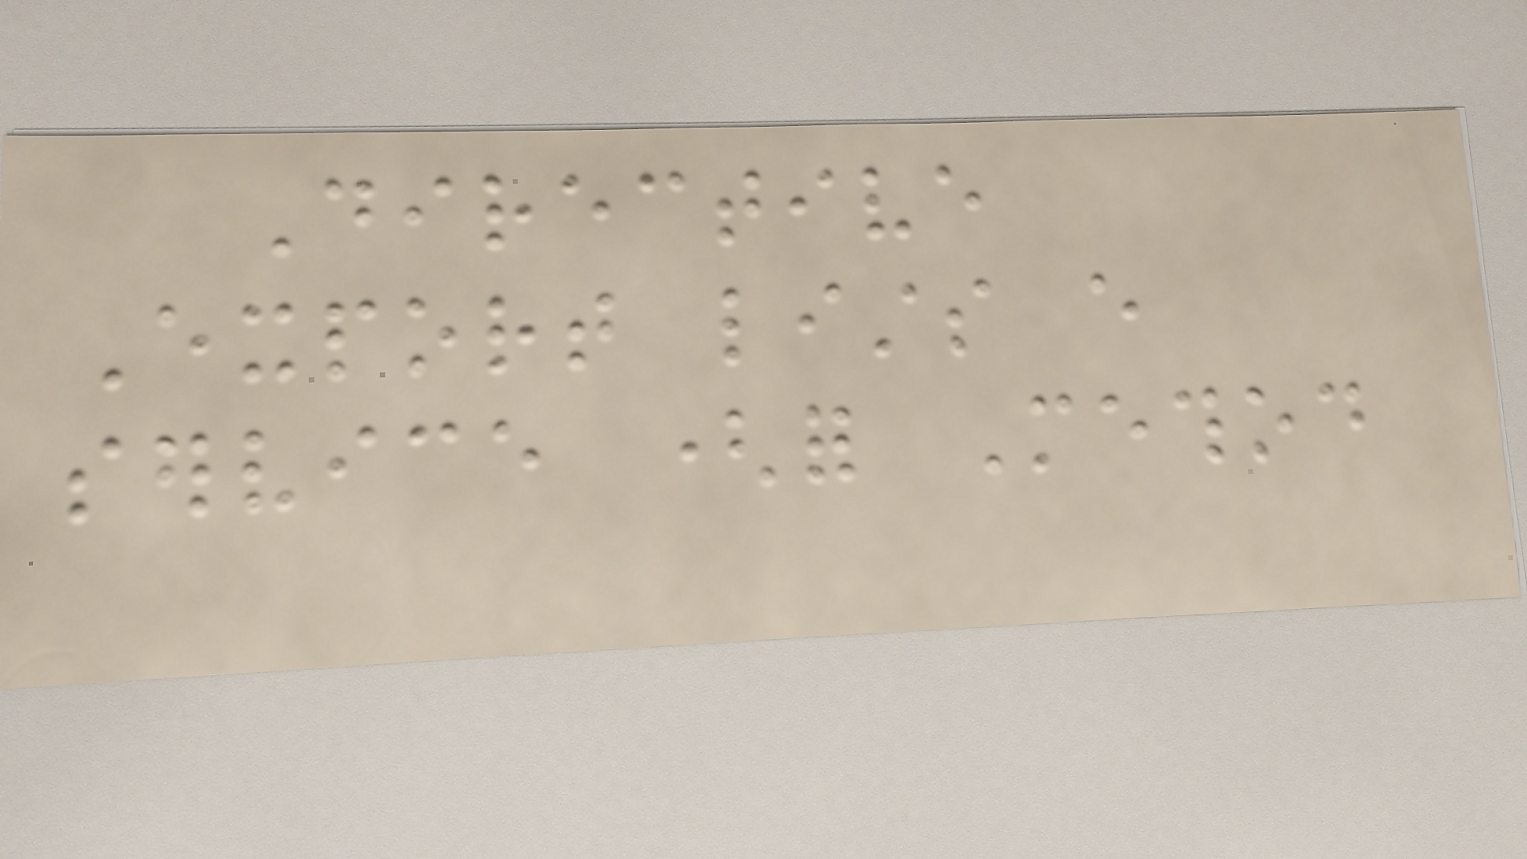Directive
Export lists every
service (for Method
